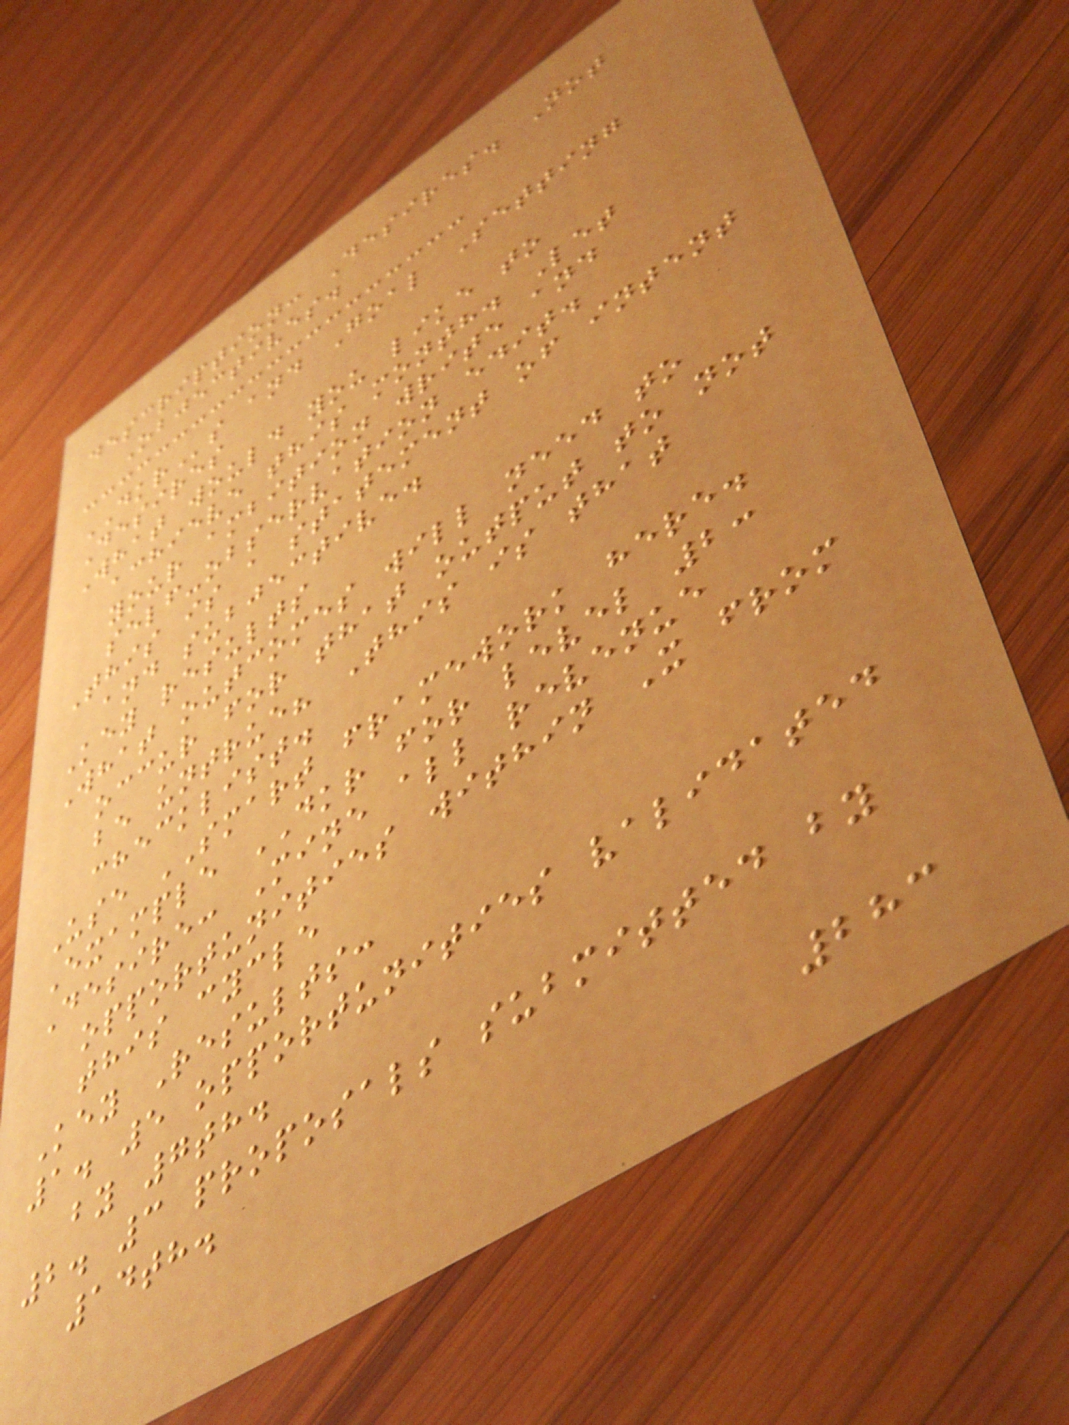description: Desires. Not
Objectives.
DKRs and Goal Setting
Desires
What would you like to
achieve this month. Let
your ambition write and
self-observation edit.
This is a statement of intent
and subjective.
Key results
What outcomes will need to
occur for that output to not
be untrue? This is that
checklist.
Use SMART framework here.
Example DKR for level 2:
Desire: Mine all revenue
opportunities within X from
this cycle
Key Results:
1. 5 opportunities validated
by 7th.
2. 3 proposals submitted by
14th.
283
